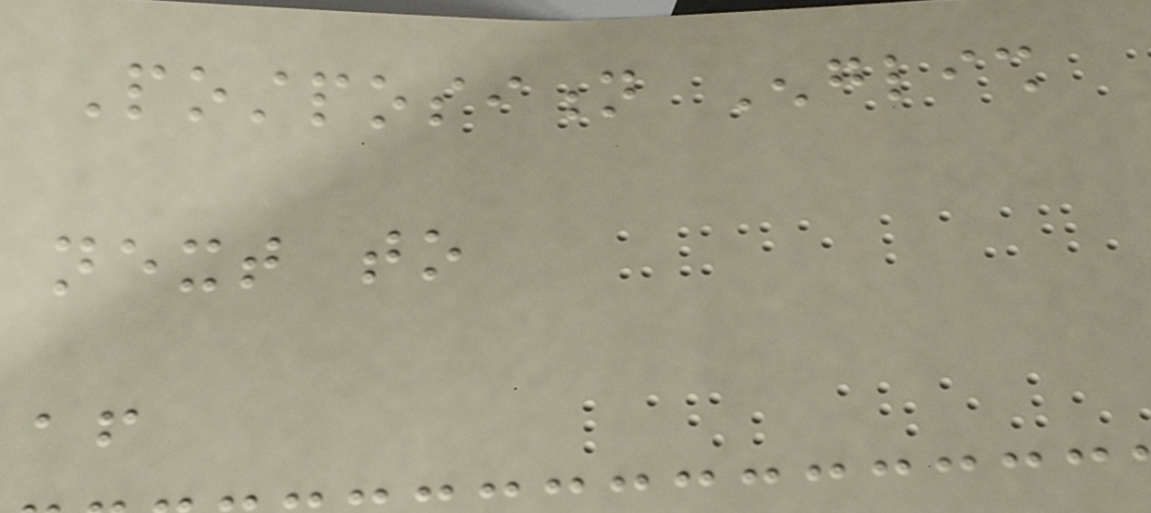Postposition English
next to
after
